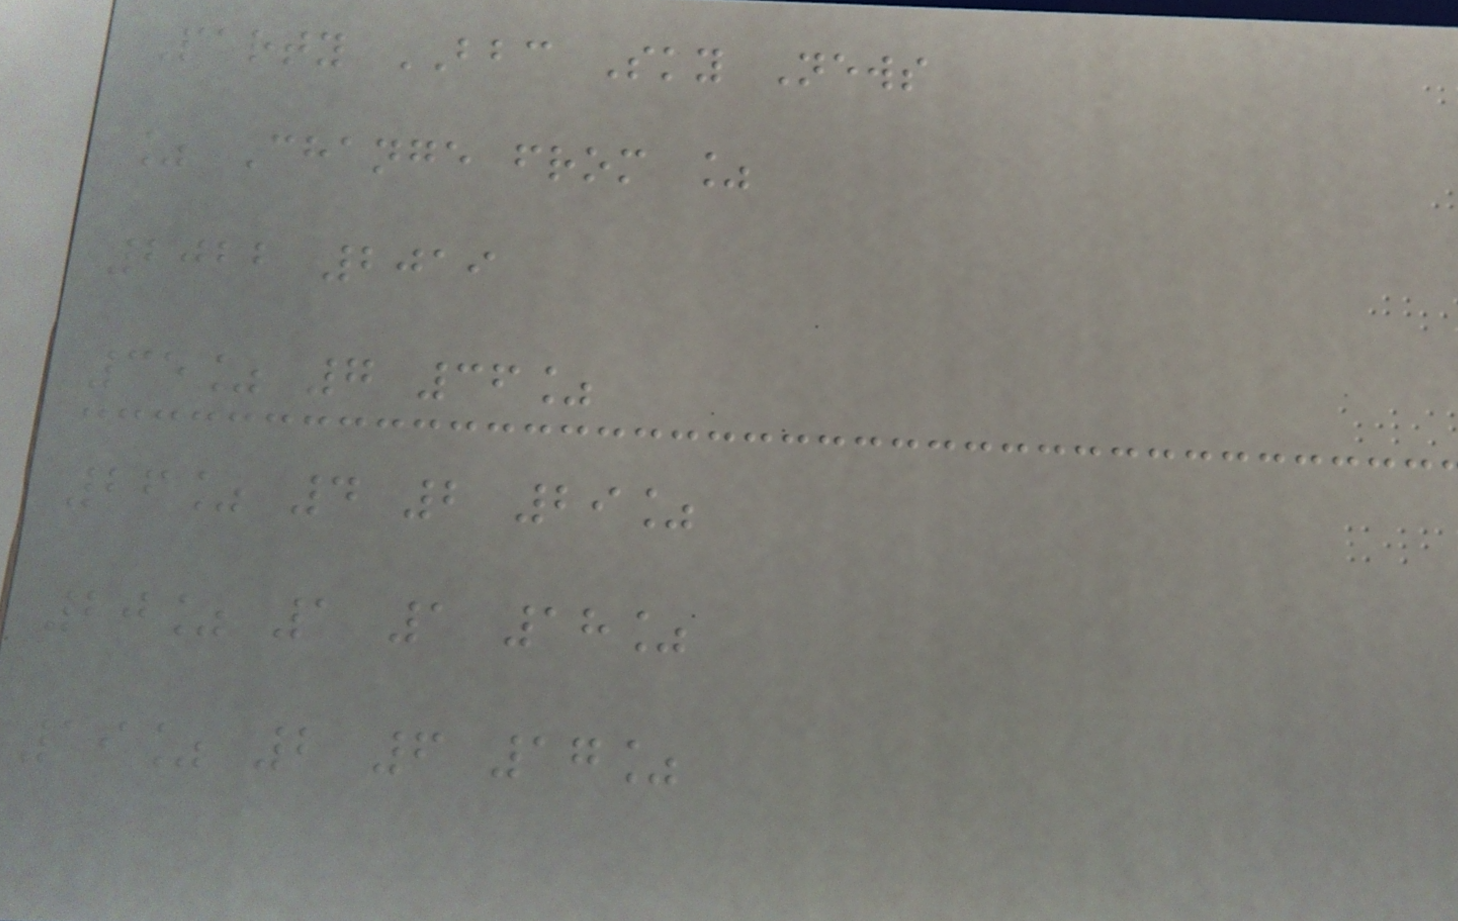Party BBC Sky News
% Change from %
2022 2019
35% 7 36%
26% 4 2 29%
20% 1 1 18%
19% 2 6 17%
